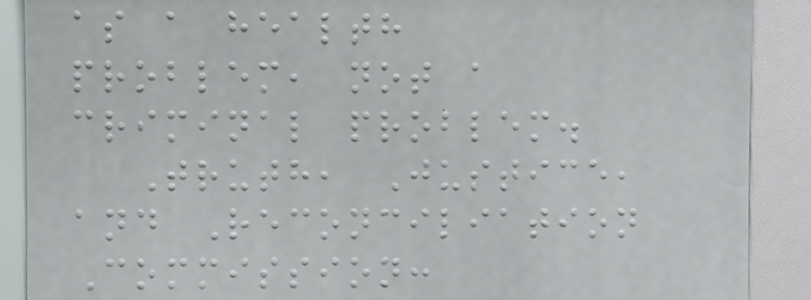as a health
problem, not a
criminal problem.
Truth, Justice,
and Reconciliation
Commission:
